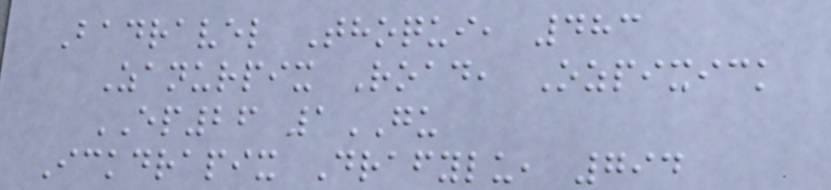Badravel Thoqui, 483
Zanurpix Road, Ozpixick
EP26 1GU
Ickdrapix Drafylu, 794
